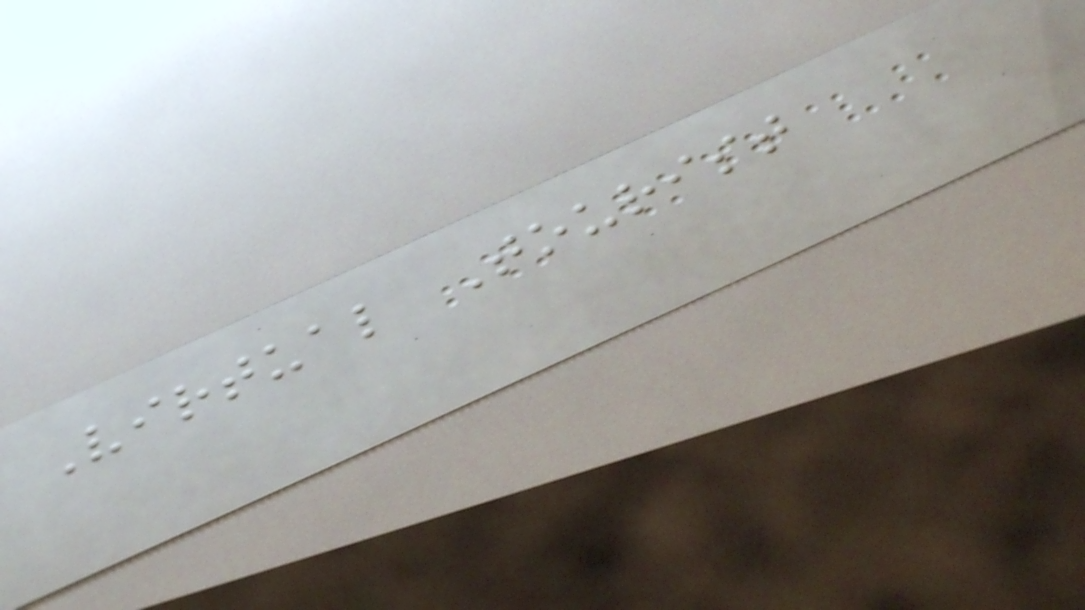Virtual Tourist
